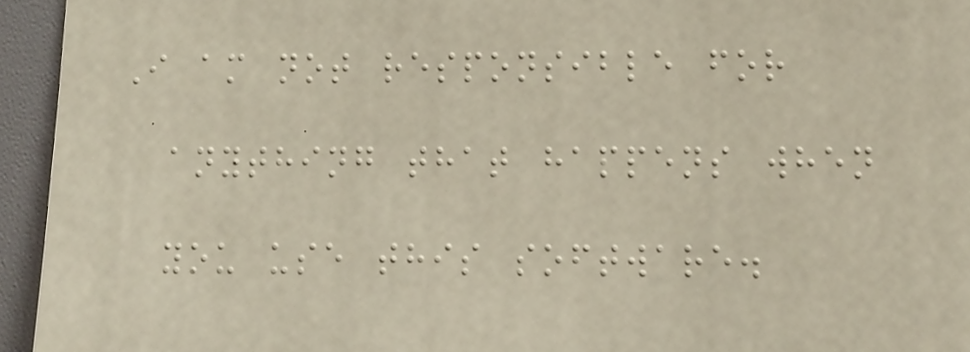I am not responsible for
anything that happens when
you use this software.
